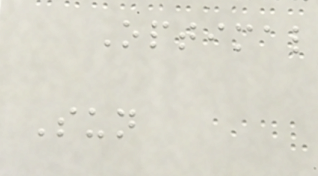Optimal
Sun
